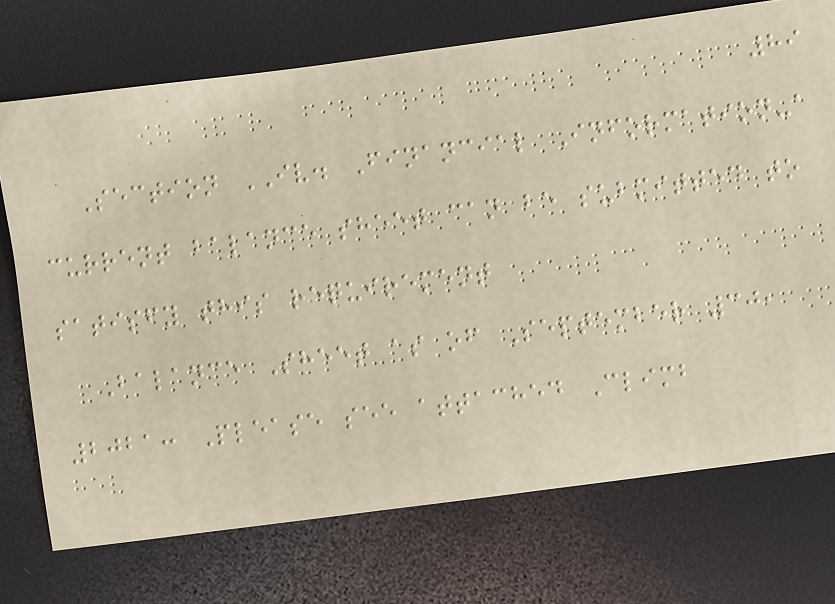89
Section IV. Financial Information-a
current balance sheet can be submitted to
satisfy this requirement
Balance Sheet as of September 30,
2021: Please see attached Climb
